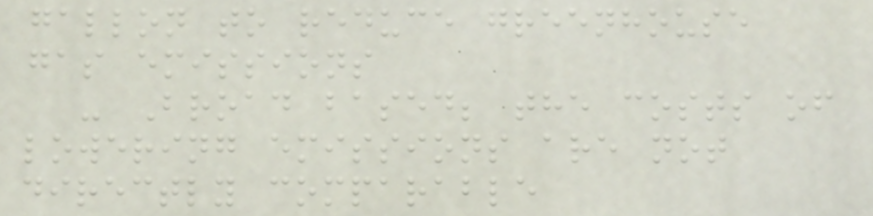gallon to reduce greenhouse
gas emissions
- Broad based; the costs of
lowering emissions are not
directly comparable
